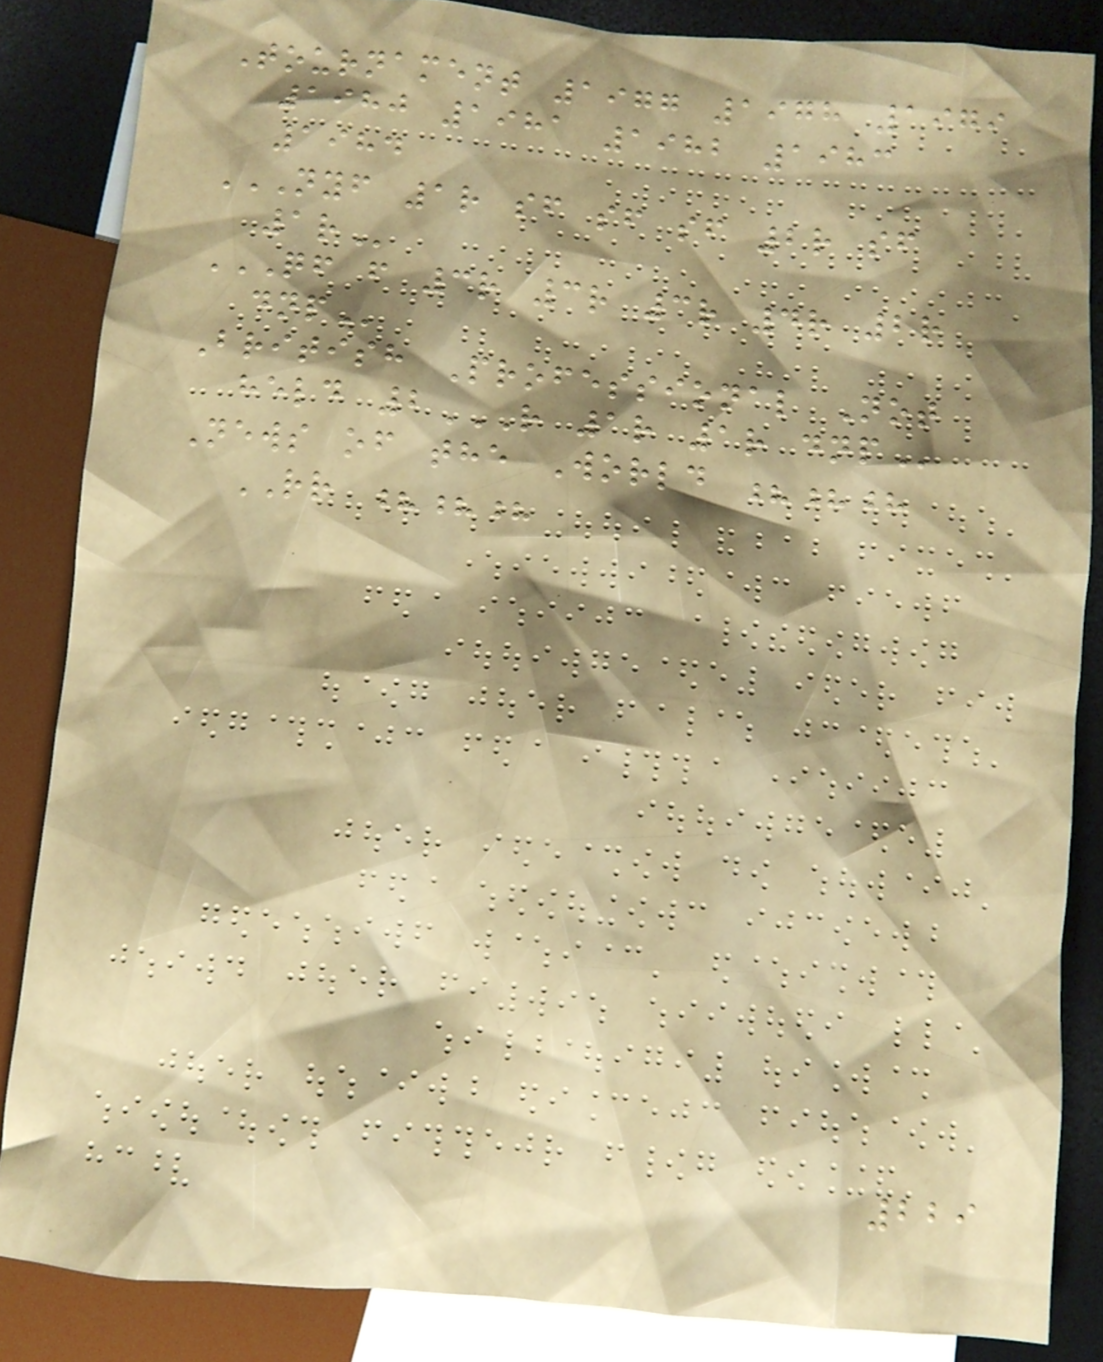Tournament 1977 1978 1979
1980 1981 1982 1983
1984
NYF 1R SF SF SF 2R SF
1R
QF F 3R 3R 3R 4R 2R
DNP
British Professional Not
held 2R 1R 1R DNP
News of the World ???
RR ???
229
